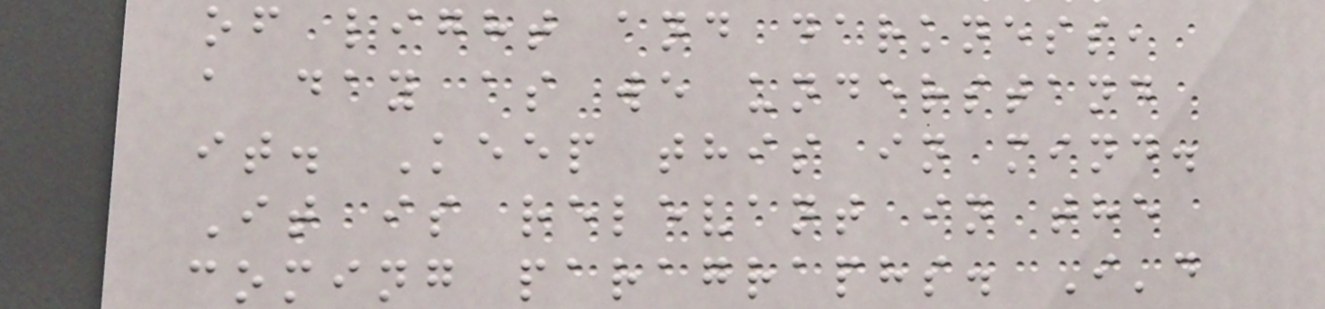of light and darkness,
a day as we understand
it. Keep this in mind.
It is relevant in the
coming paragraphs. I'd
